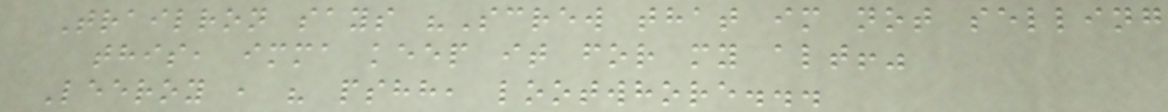Trailron says "Screw that im not selling
this, imma keep it for my alt!"
Leeroy , " pshh, lootwhore...
